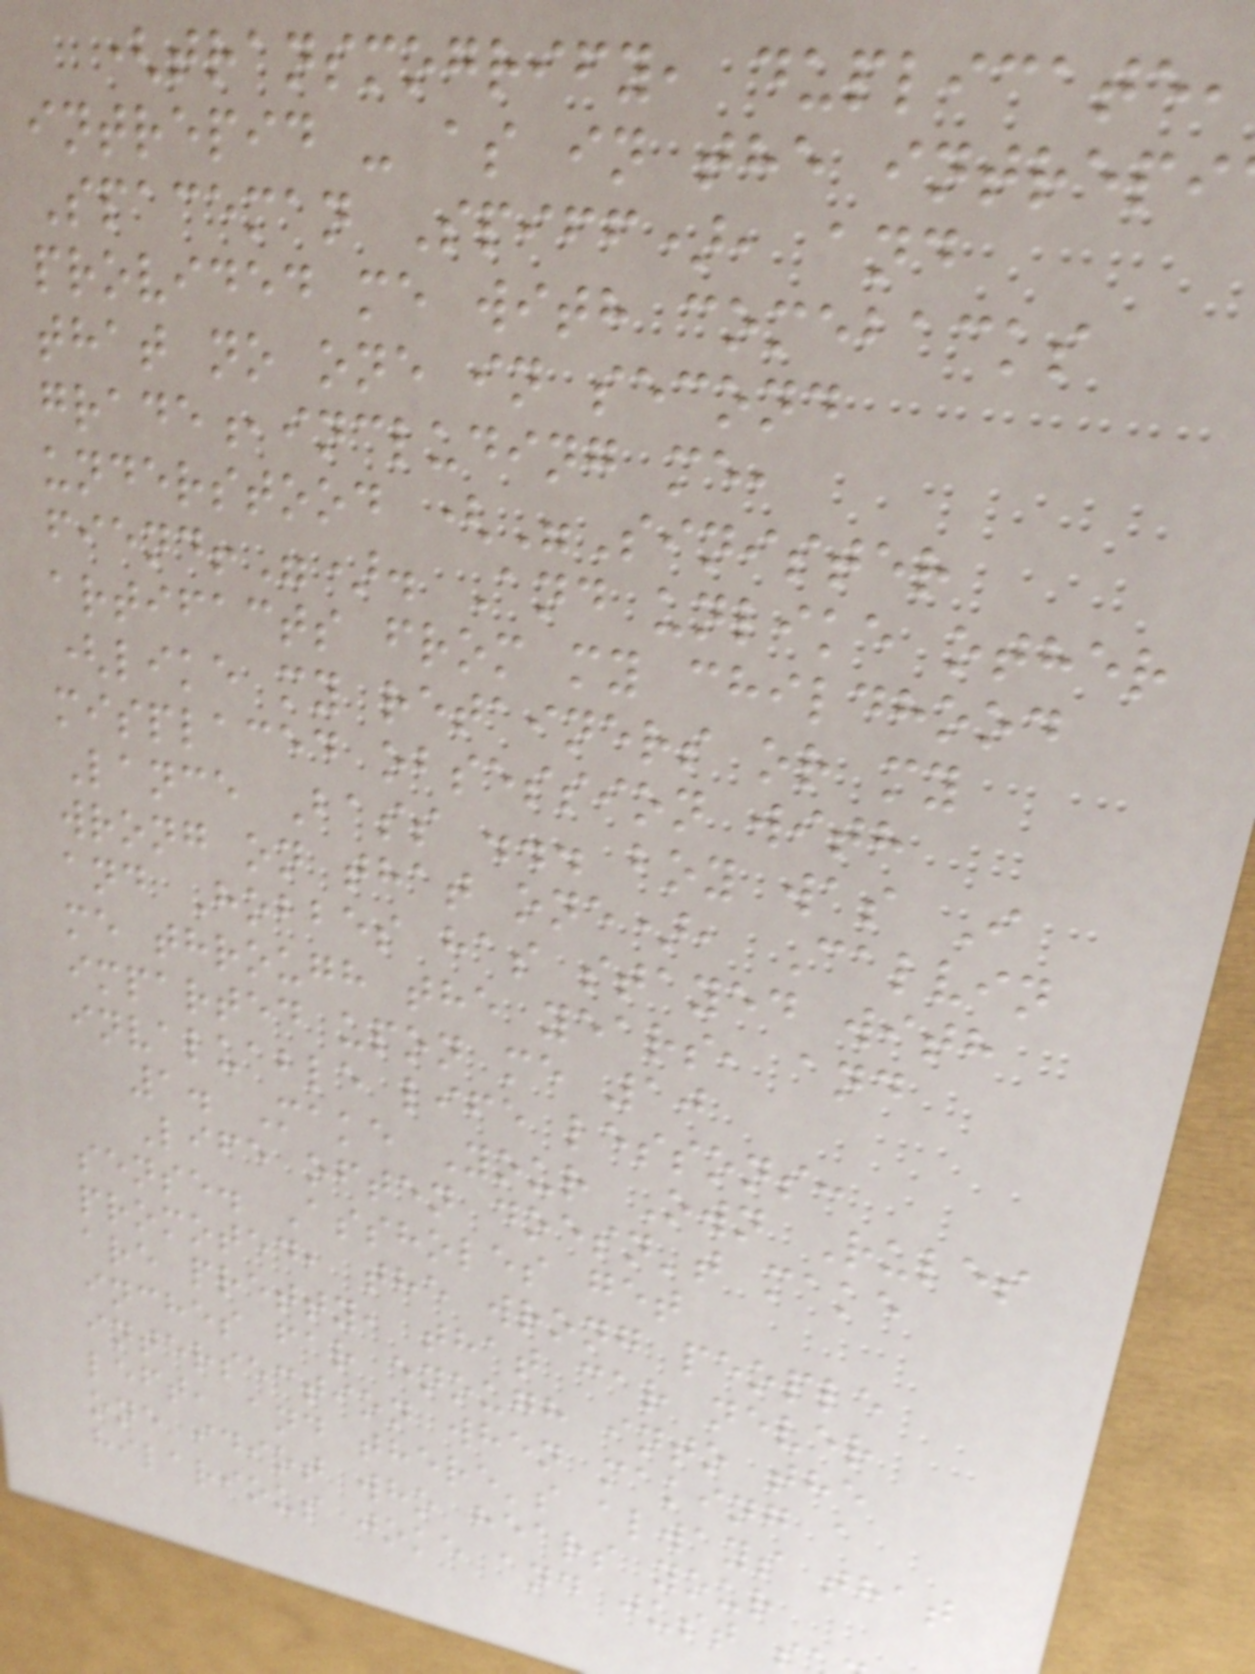(transmogrify, duplicate,
intrepid - as in the intrepi
Spaceman Spiff), and
provided me with comebacks
that no one in second
grade,including me,
understood ("Sinister
fiend!"). And unlike other
artifacts from my childhood
(like my retainers or my
misplaced obsession with
Lance Bass ... boy was I
wrong on that one), Calvin
and Hobbes has stayed with
me through the years, and
imparted upon me 10
invaluable life lessons:
1. Make Your Own Rules
Life often doesn't make
sense. Assholes get
promoted, the wrong people
are pretty, that car never
inches far enough into the
intersection when making a
left, and there's always that
one idiot who hears your
hilarious joke and just s
